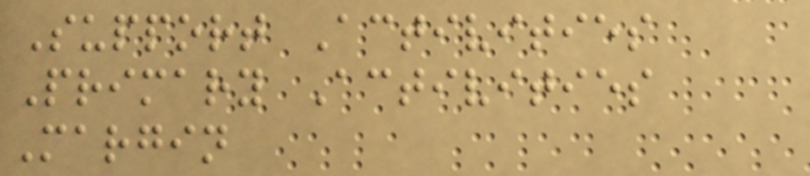Support Activities
Primary Activities
Margin
